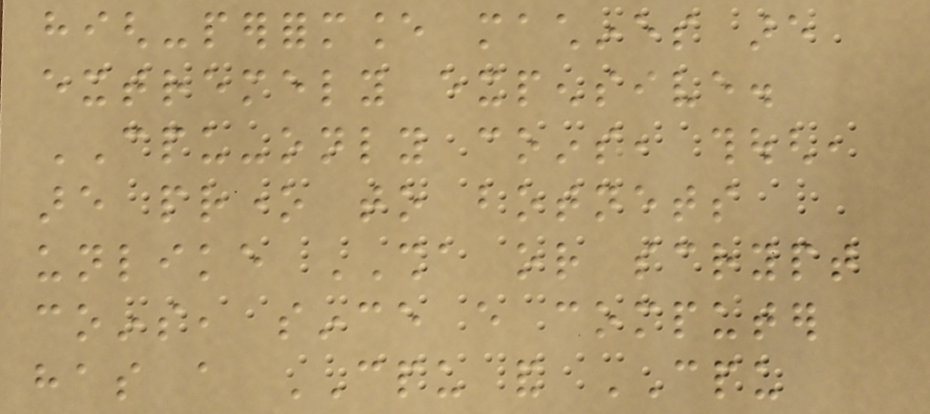high-performance machines are
extremely expensive.
CPU-only coins, though,
are prone to botnets
unlike SHA or scrypt
coins, since every computer
has a CPU and CPU
